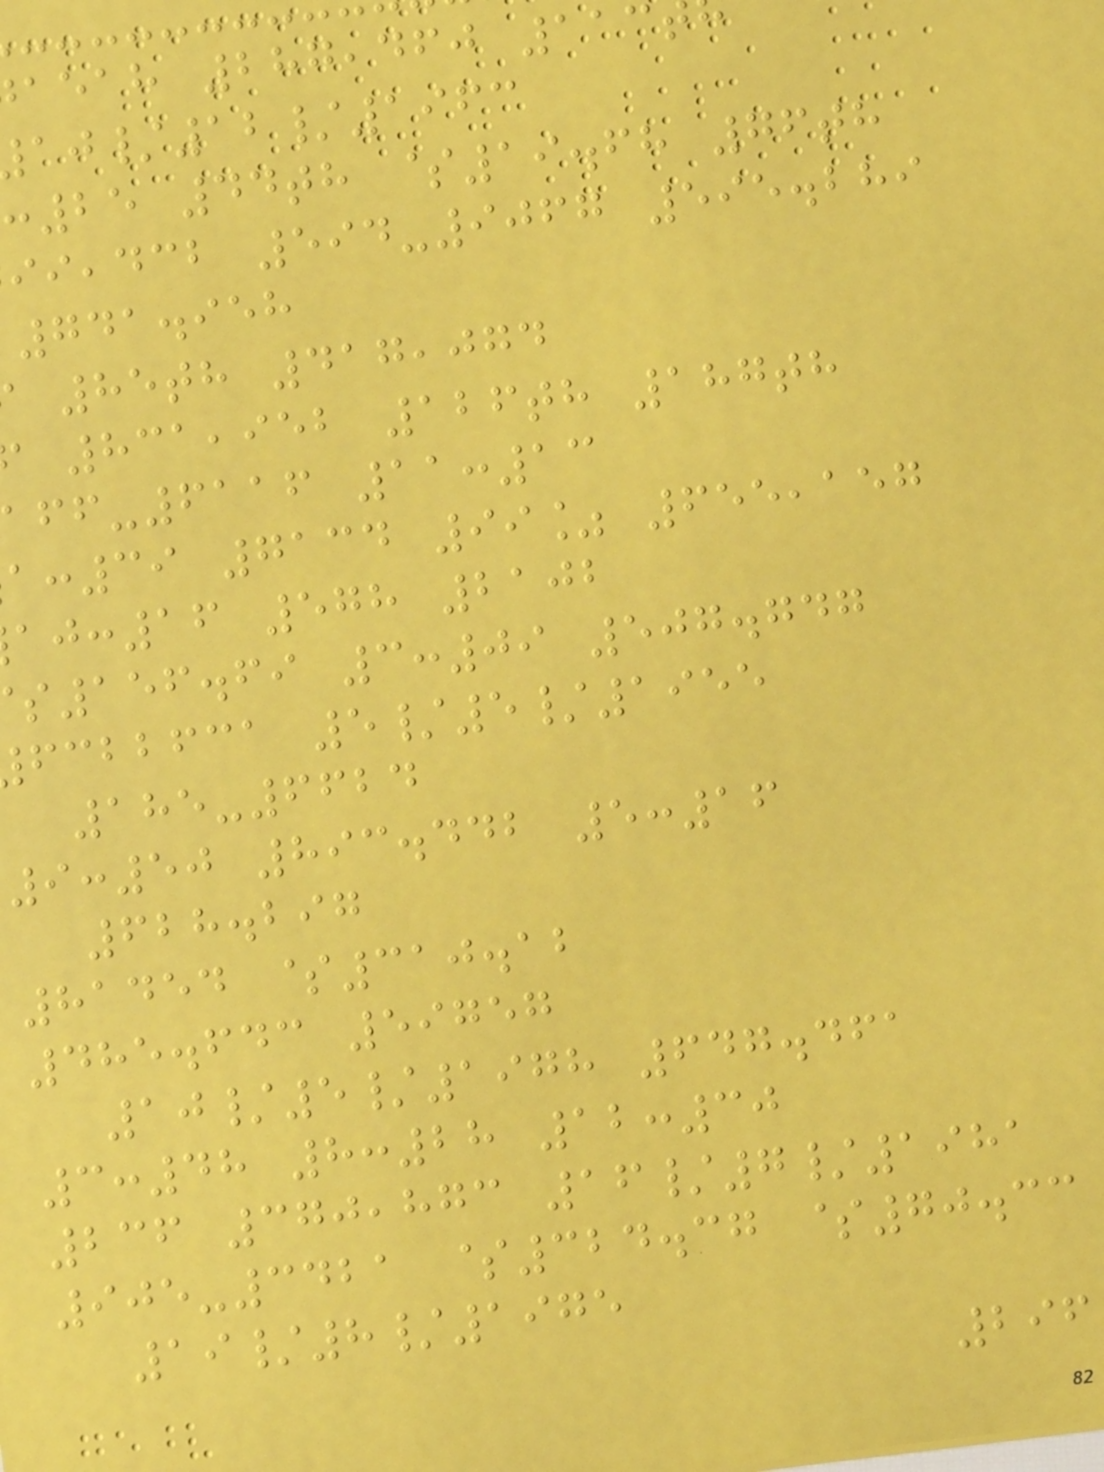aeah 287,460 113
/12/1963
:25 44th $19.68 76th
,dcb 594-9067 595.289
741.958
85th 417,074
831,952 126th 187th
-6116 11:13
:39 7134 99% 655,157
:16 578 2102
156.69 3:09 507.747
fcbbfca 5/5/1955
185-6624
9:50 893.442 5:16
628.297
81454 $310.12
485.643 59757
10/5/1978 647.461
3:48 8:28 12:30
236 370,873 16/7/1981
905-3421 $324.37 $70.33
19/8/1975
296
